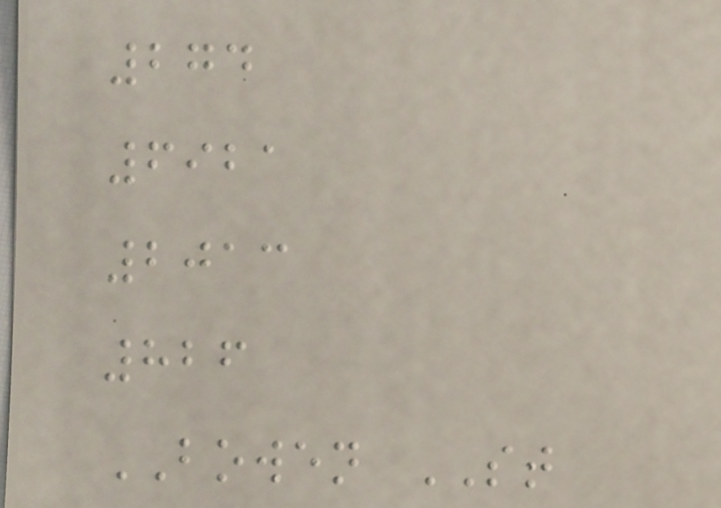274
6921
2013
826
BOWEN ST
